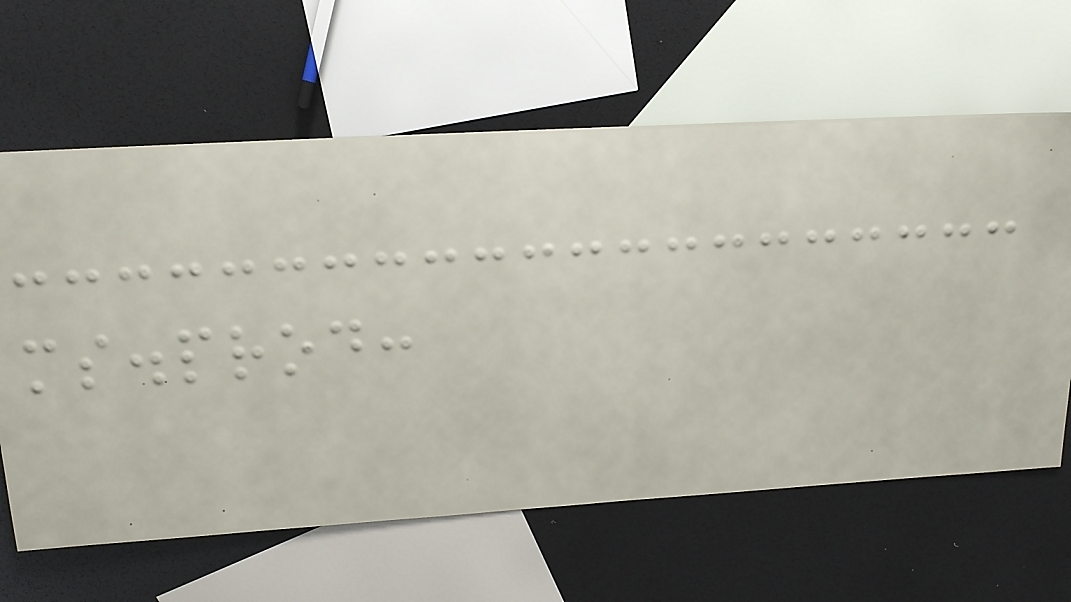ms.prod:
